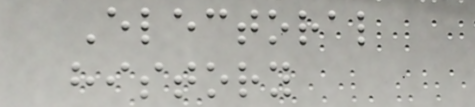Electoral
history
